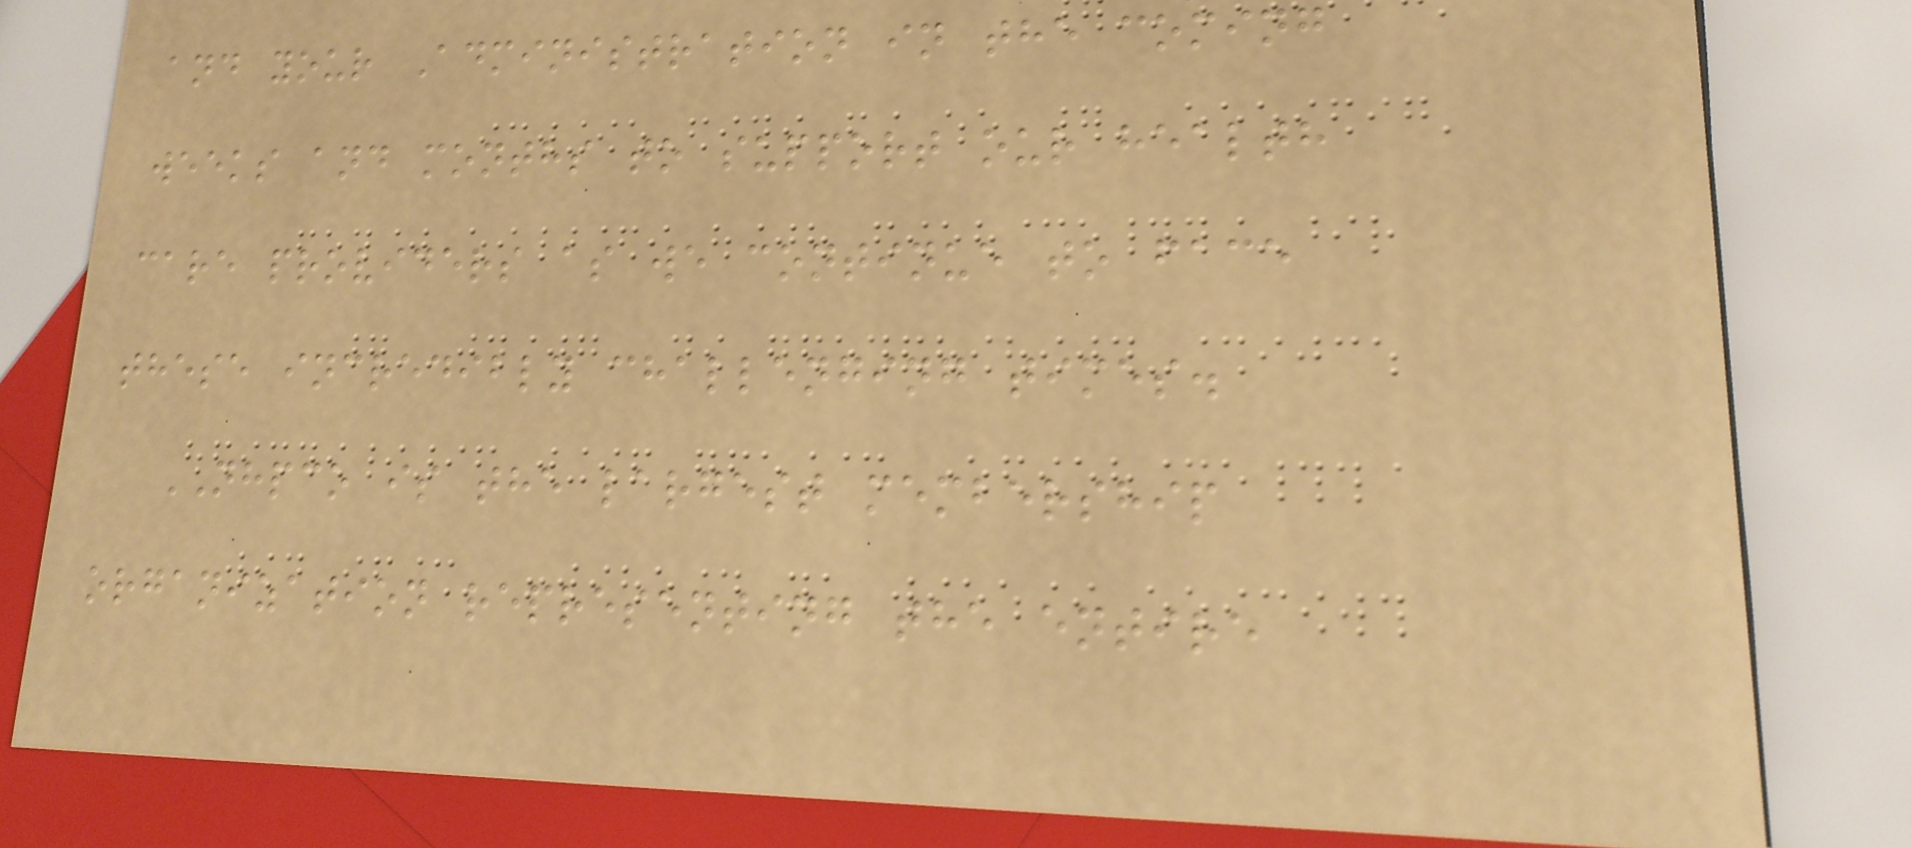and your Administration in the coming
weeks and months to support our health
care providers as we continue to face
these incredibly challenging times.
NHPCO is the largest membership
organization representing the entire
